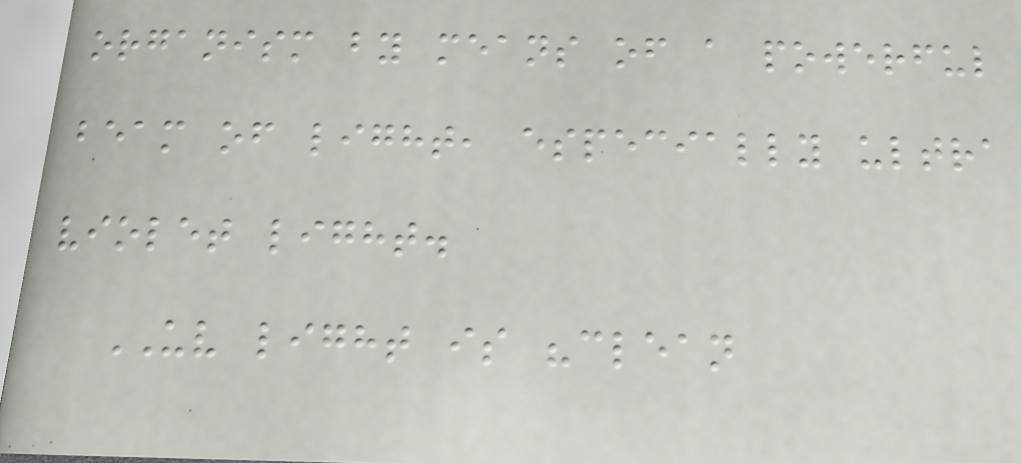organism by means of a powerful
beam of light, especially ultra
violet light.
UV light is "clean
